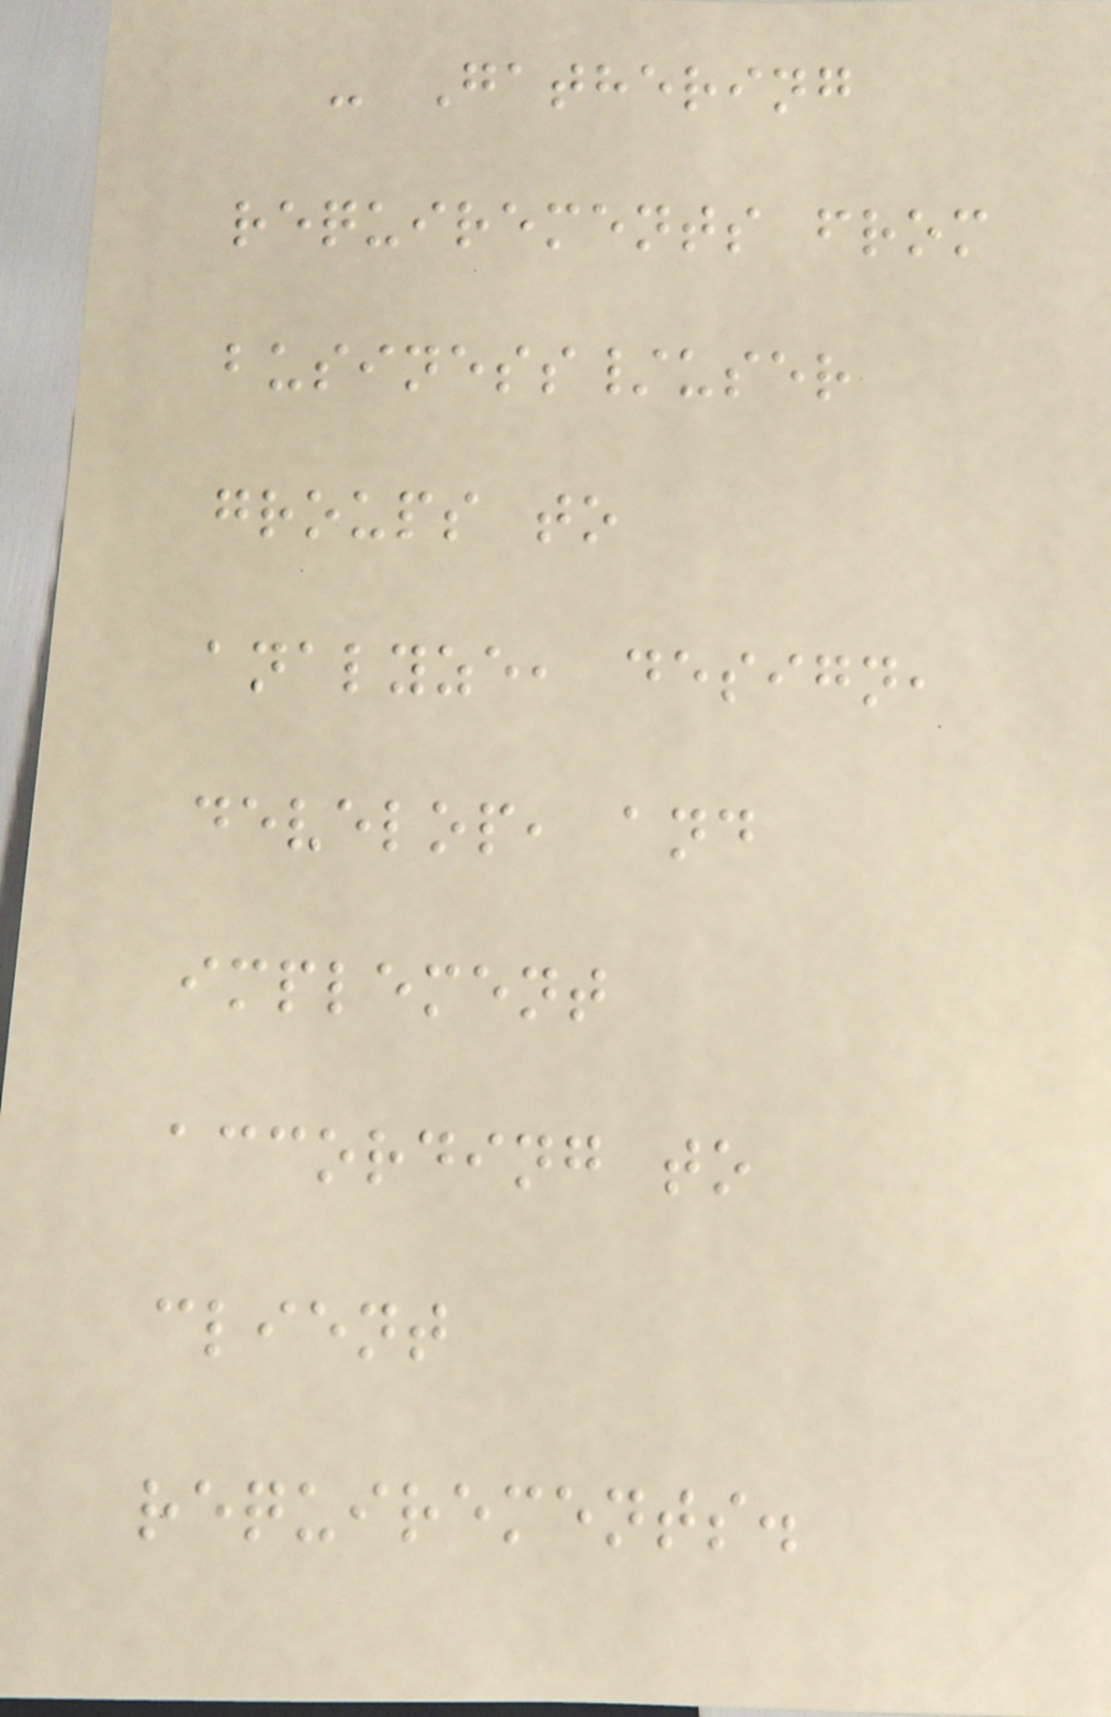- Gathering
requirements from
business/user
groups to
analyze, design,
develop, and
implement
according to
client
requirements.
